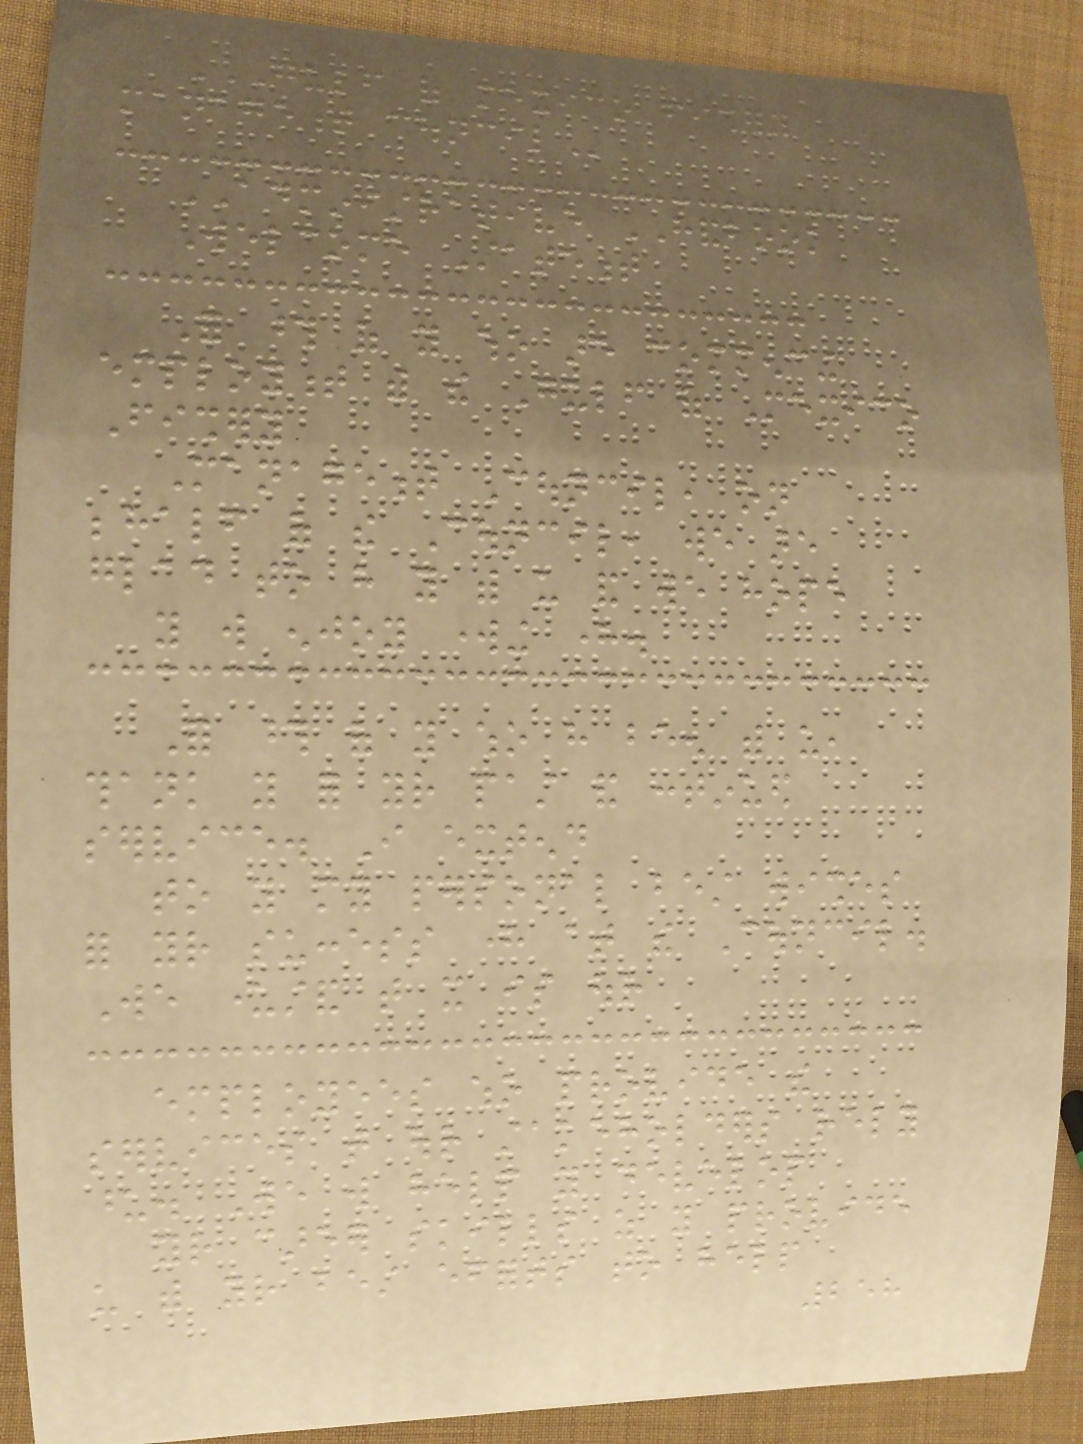GULF OF MEXICO FISHERY
MANAGEMENT COUNCIL
ADMINISTRATIVE HANDBOOK
Welcome Statement
For those of you who are commencing
employment with the Gulf of Mexico
Fishery
Management Council, on
behalf of the Council, we are
glad to have you with us and we hope
you will enjoy working here.
For those of you who have been with us,
thank you for your past and continued
service. I extend
to you my personal best wishes
for your success here at the Council.
We understand that it is our
employees who provide the
services that our stakeholders rely
upon. We will help you develop
your career skills as you provide
us with your best efforts to help
258
